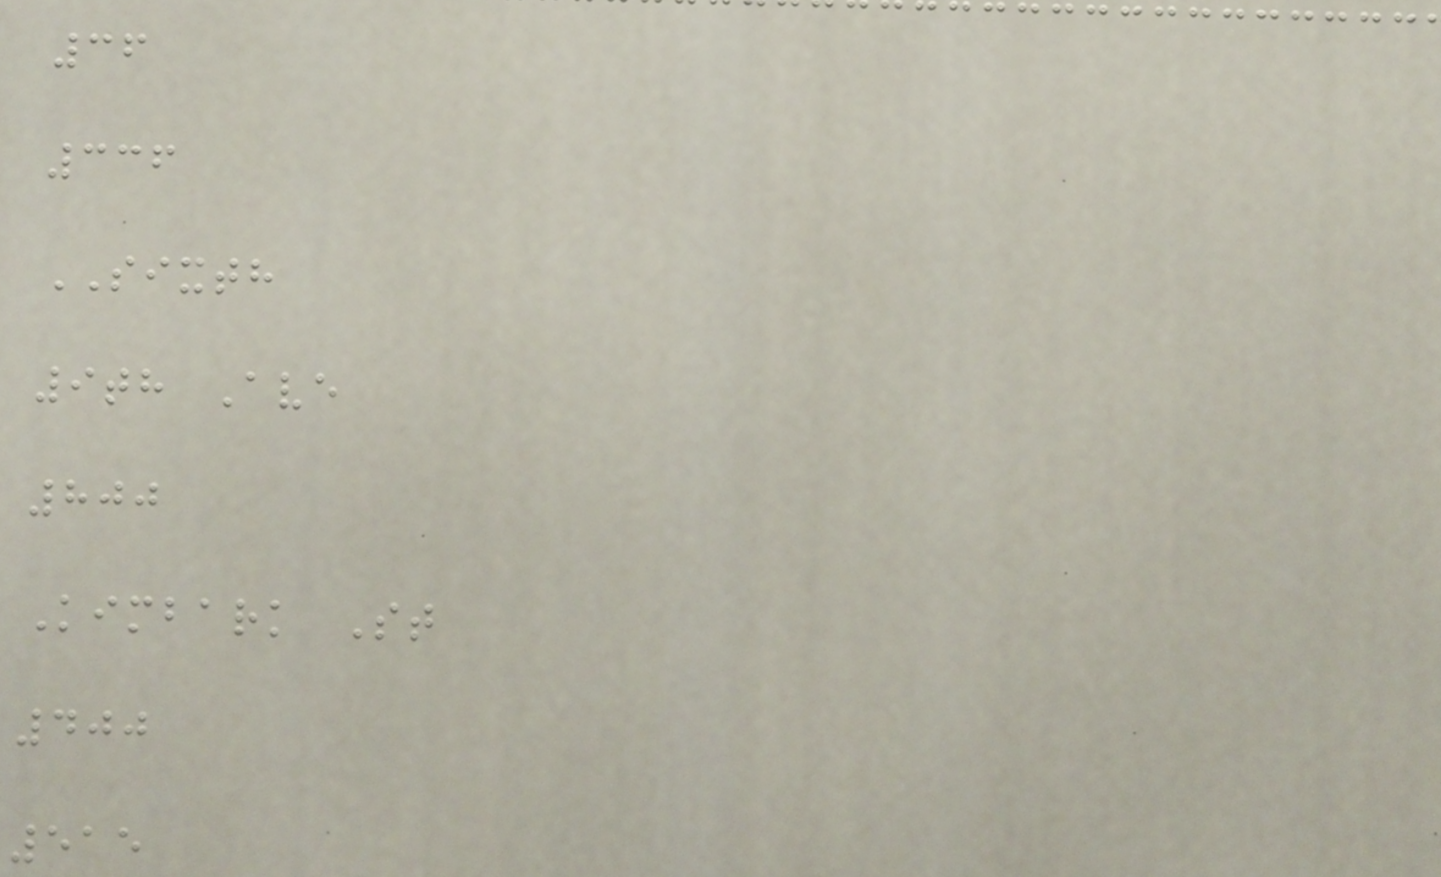36
336
SIXTH
9th Ave
800
Kimbark St
400
515
